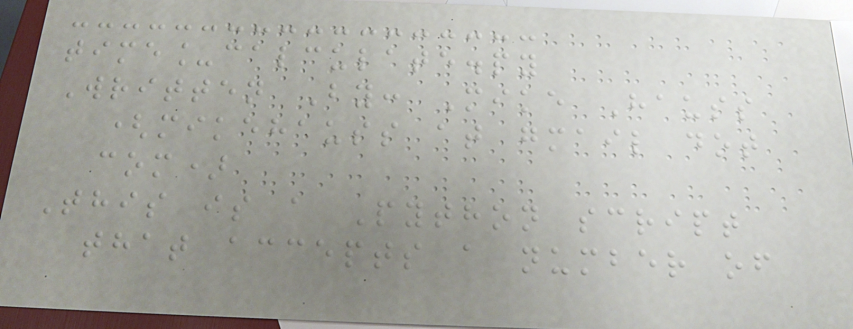time_calculate.py
Written By: Mike Hauss
(mikehauss at gmail dot
com)
This is a Python script
that accepts a number of
